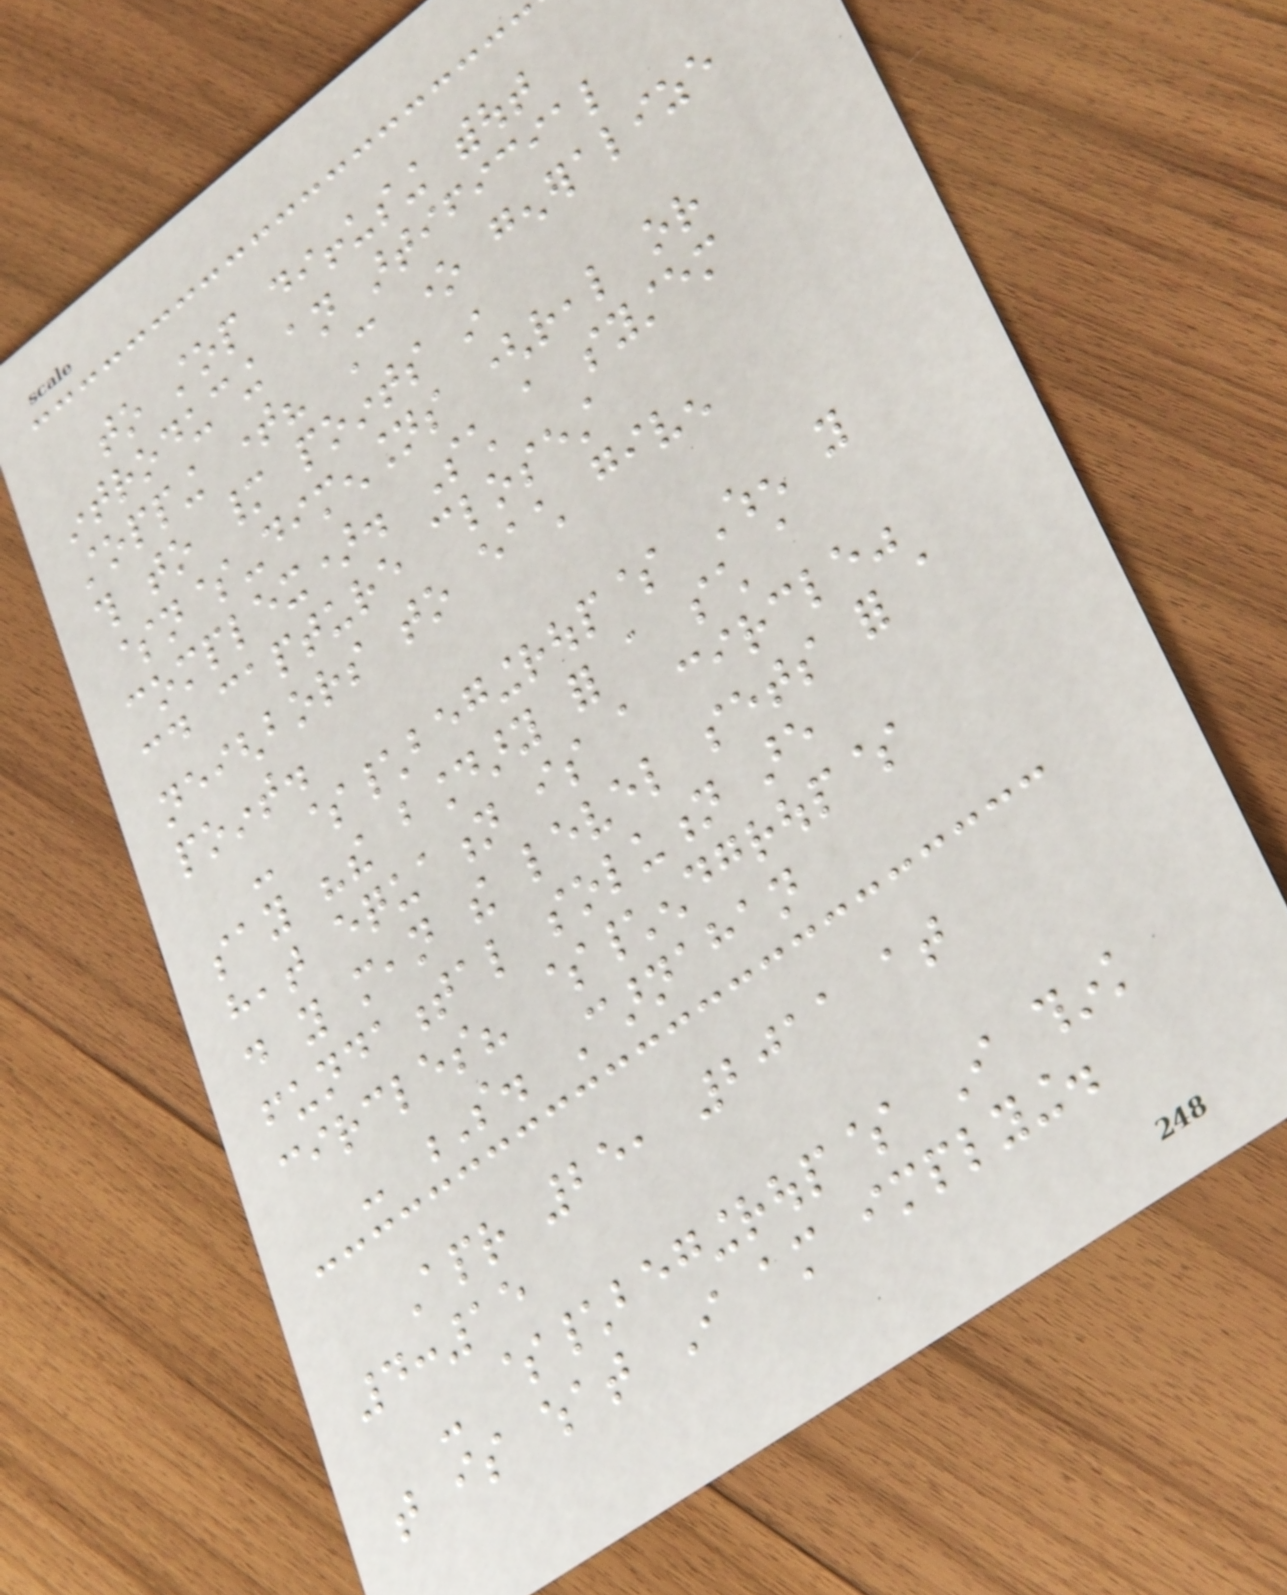to stop diffusing without
introducing an artificial
stopping time? Can one generalize
this to many points in
$n$-dimensions (real or
complex). Such a system
could capture closest
neighbors to each given
point.
- $\begingroup$ When you
say "the boundary for a such a
heat equation is a circle"
do you mean the level sets for a
fundamental solution are
circles? $\endgroup$
- S. Carnahan
Apr 25, 2011 at
4:15
- $\begingroup$ I think
that is what I am implying.
